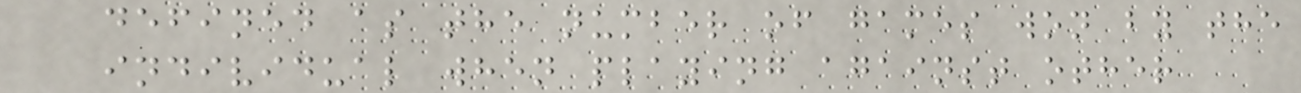defined as the number of games won by the
individual when playing against other
